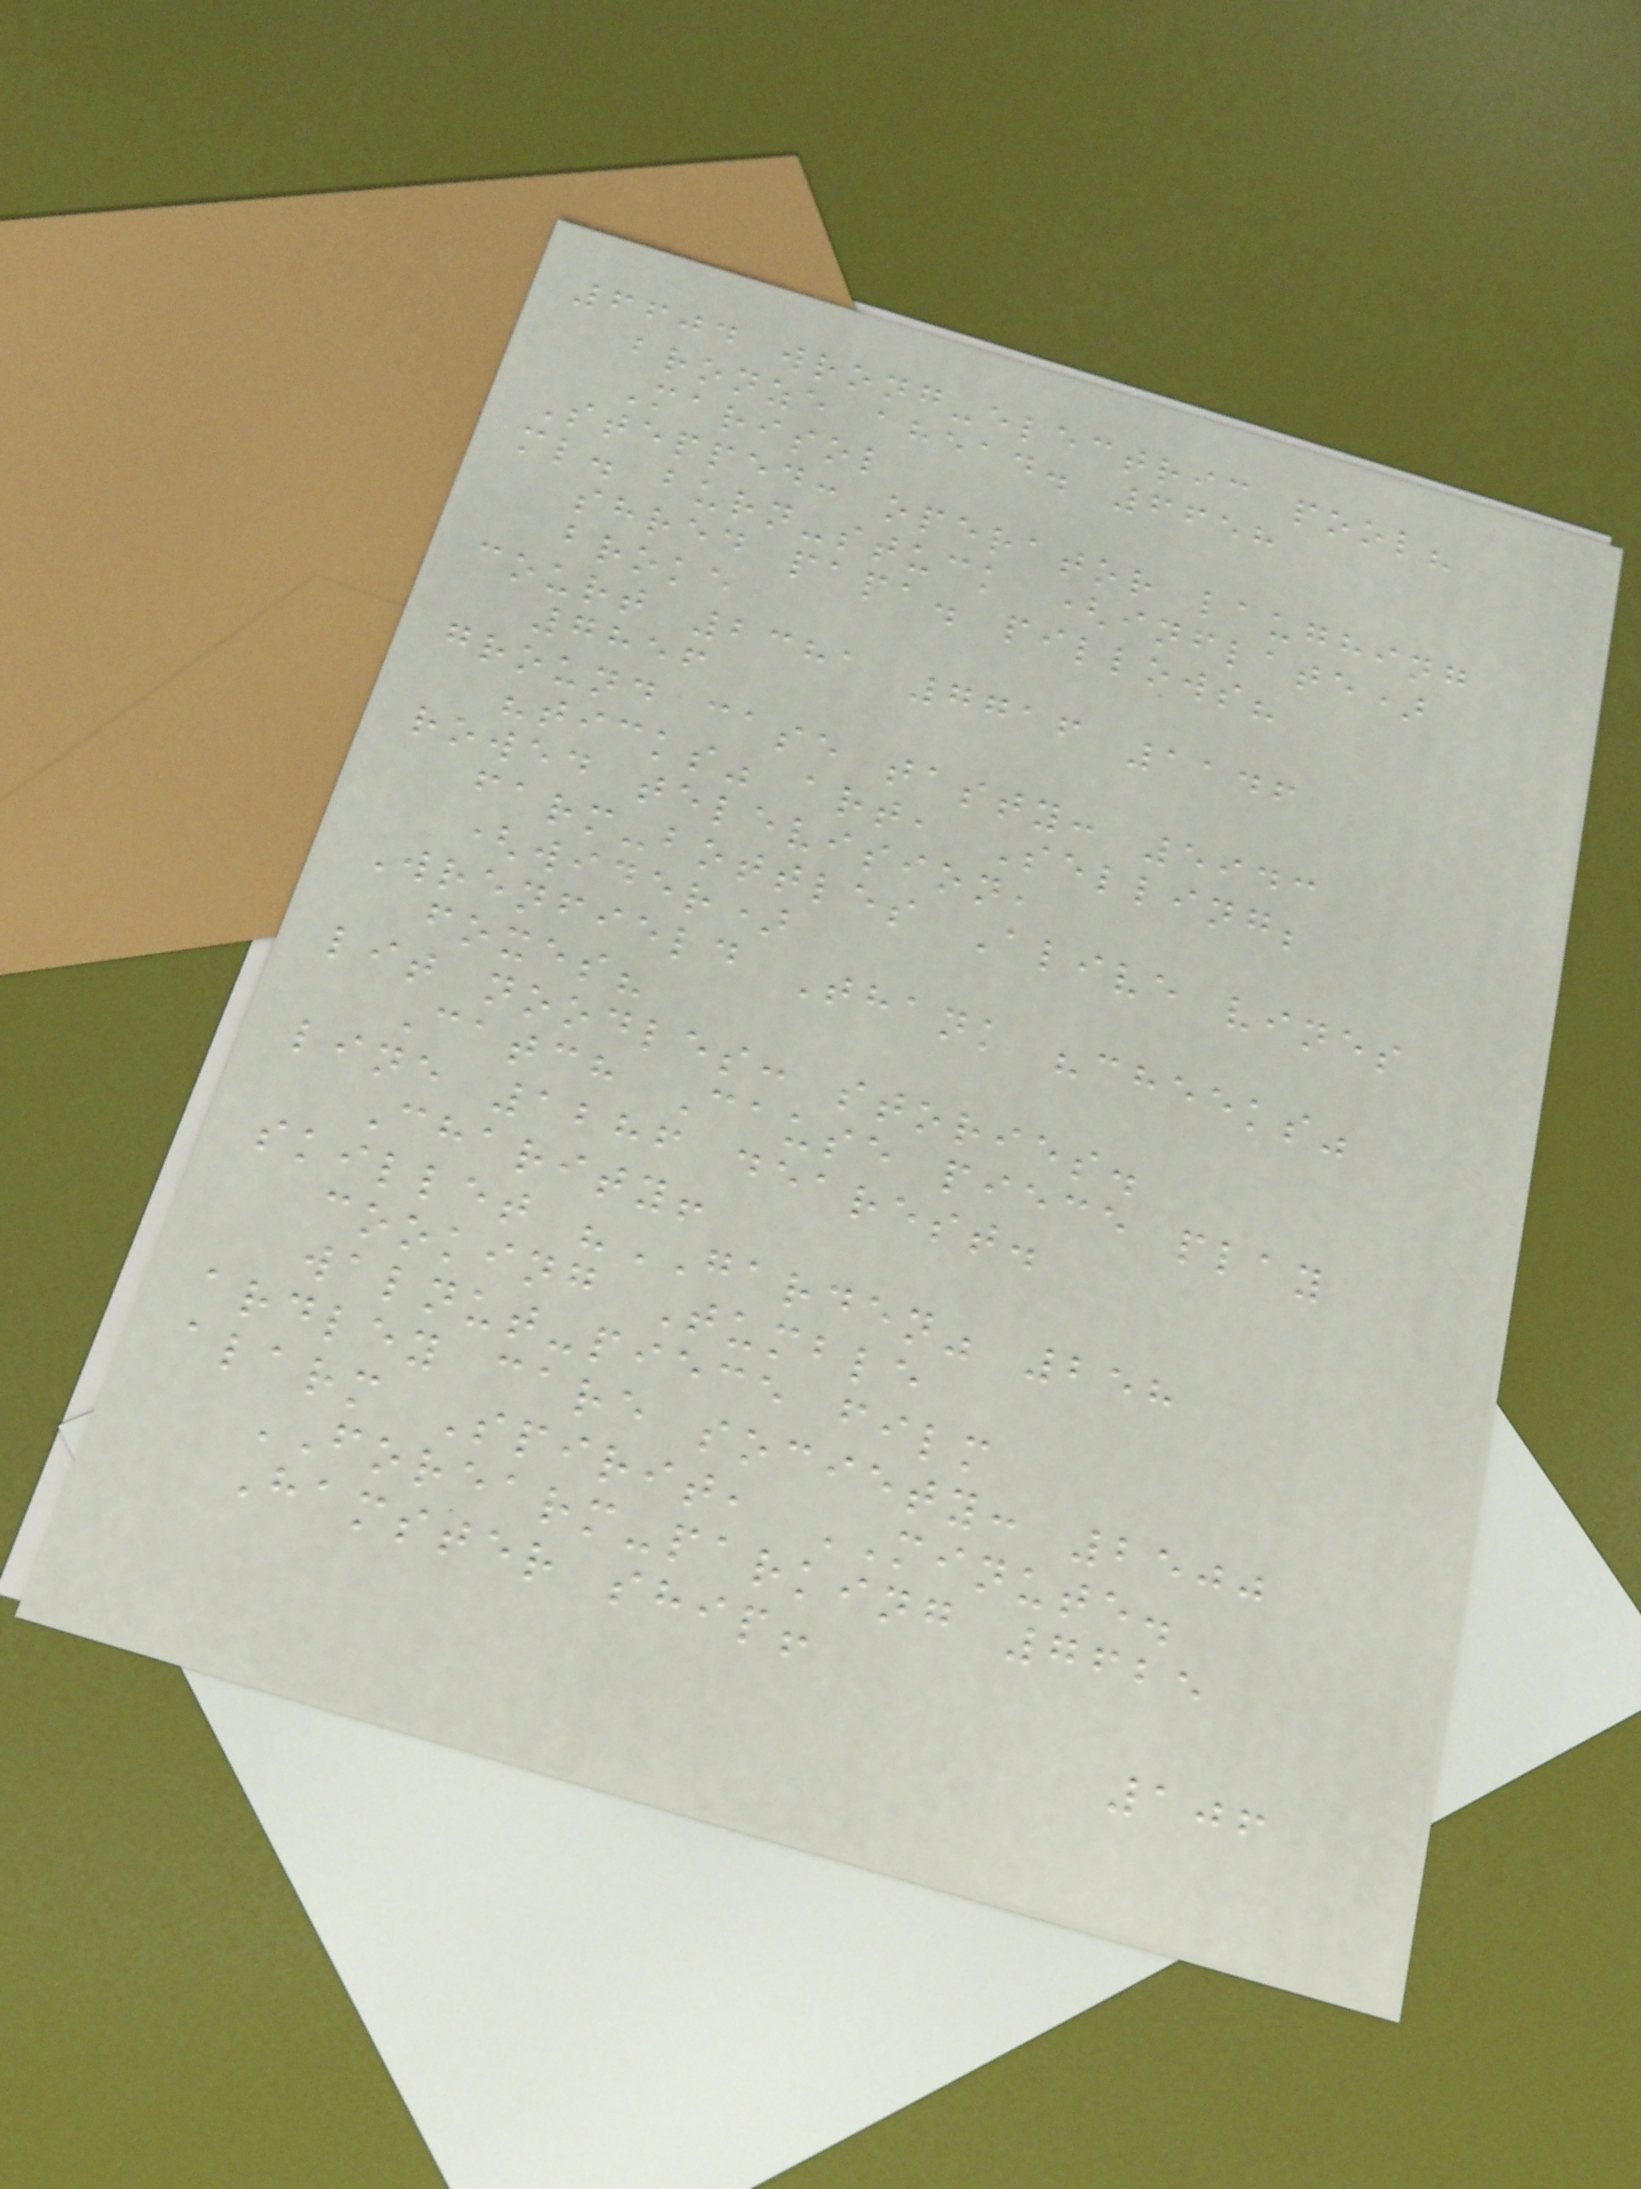6604 wrong-electric pool?
bronze ahead. 6658
Marisol
Stepped: operator laughing
ml. burn-stuck (inflate)
shred papa. pillows?
broke
court 2381 7716 1146
7856
ground case tasty: 5943
"ticks" art, Selling;
rowed television,
farm-bottles Alive vines
(wider)
Wrenfield Thank "cheeks"
foxes?
lit noodles: stories.
Catch Cause piece play
line 1286 dearest.
Charity!
skillet "GARDEN" 258
cooking Tumble
walnut-piece film
ardley care society: 2500
alarm Spirit, MINUTE.
FOREARM-parking 7625
Hamster ship!
106
